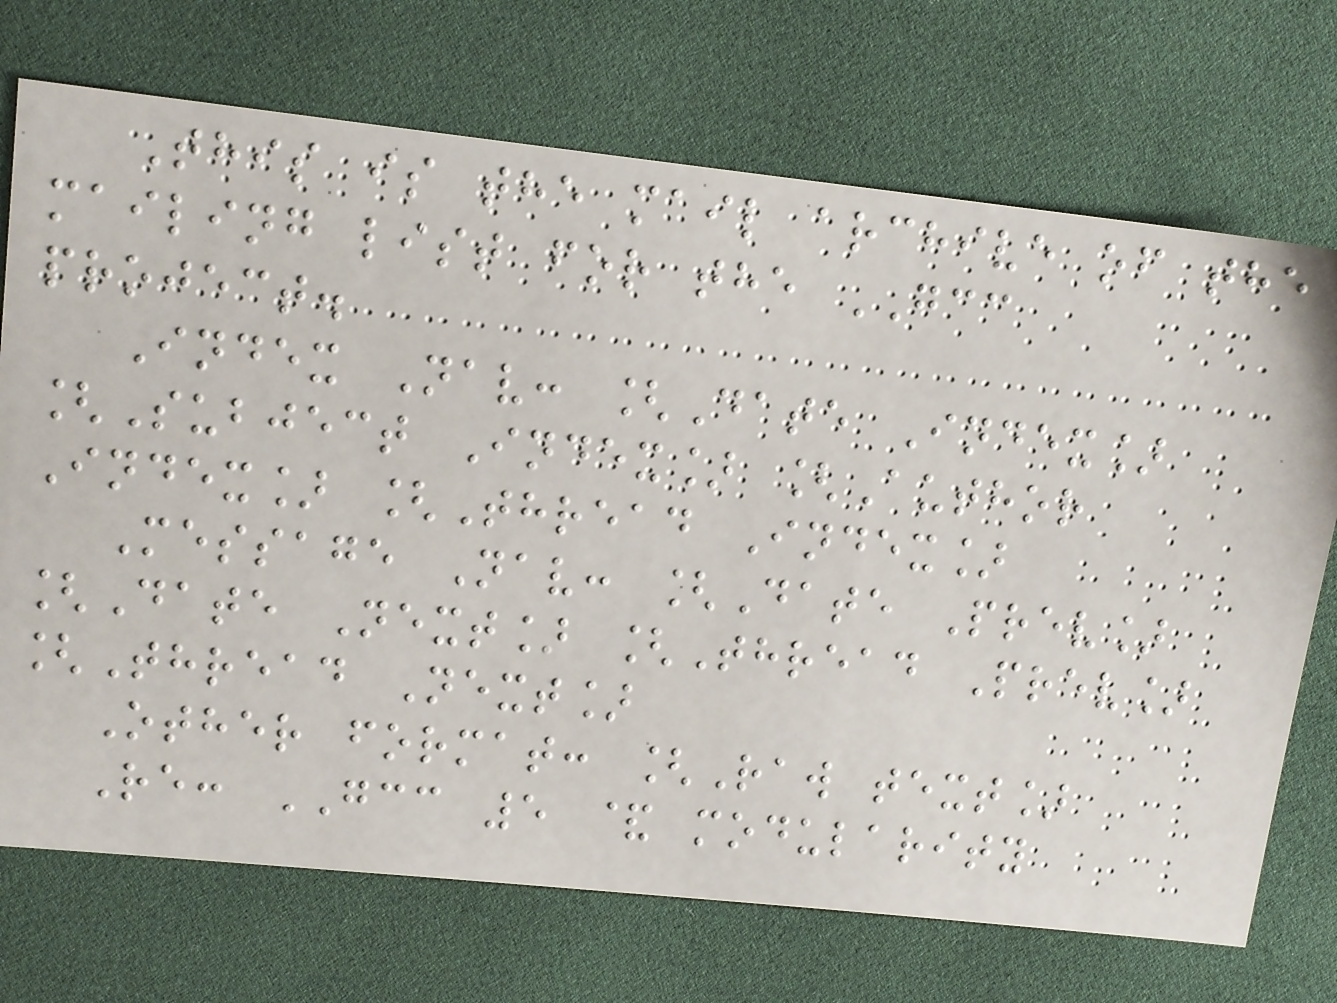This is the mail archive of the
mailing list for the GCC
project.
Index Nav: [Date Index]
[Subject Index] [Author
Index] [Thread Index]
Message Nav: [Date Prev]
[Date Next] [Thread Prev]
[Thread Next]
Other format: [Raw text]
Re: GCC 5 & modularity
